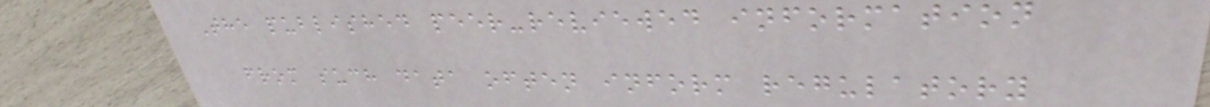The published peer-reviewed information
from such data often inform regulatory
